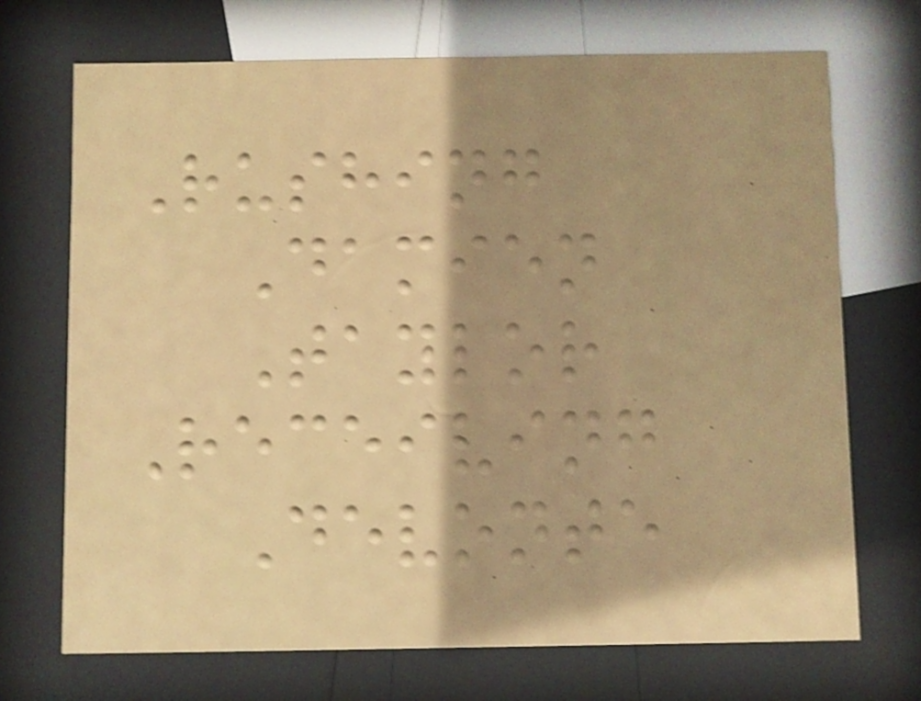Rushing
Damien
Taylor
Receiving
Devonte
